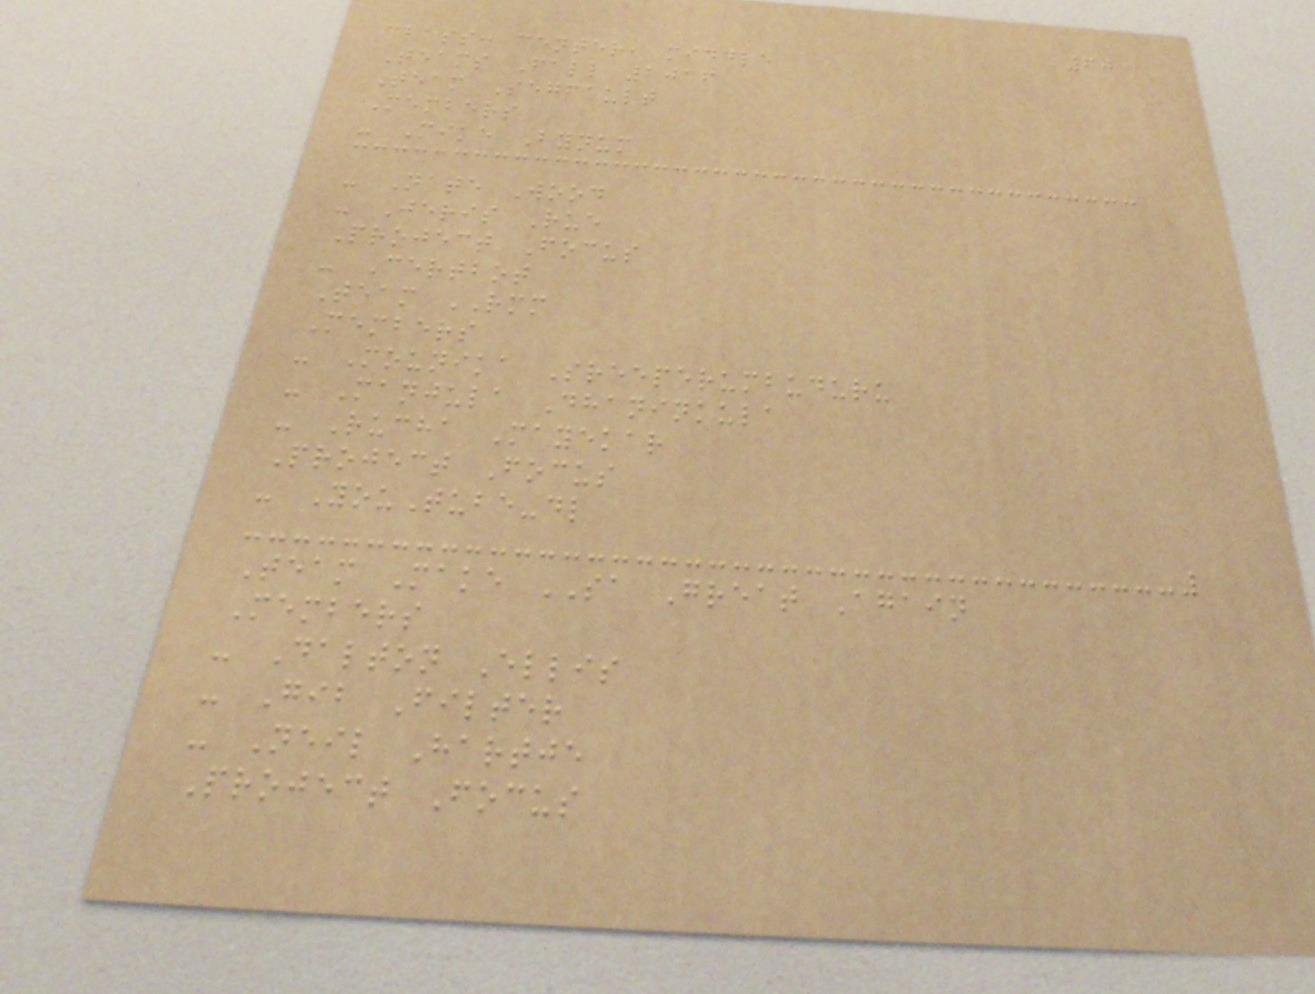60
class: center, middle
Teams Fall 2016
Team Segfault
Members
- Mike Bynum
- Nate Wood
- Jeris Rue
Project Focus
- Certbot
Team RMM
Members
- Mounika Sreeperumbuduru
- Manjula Dhaninkula
- Rucha Mayekar
Project Focus
- YouTube-dl
Team Make SA Great Again
Members
- Dalton Ellis
- Gib Filter
- Neil Hartje
Project Focus
